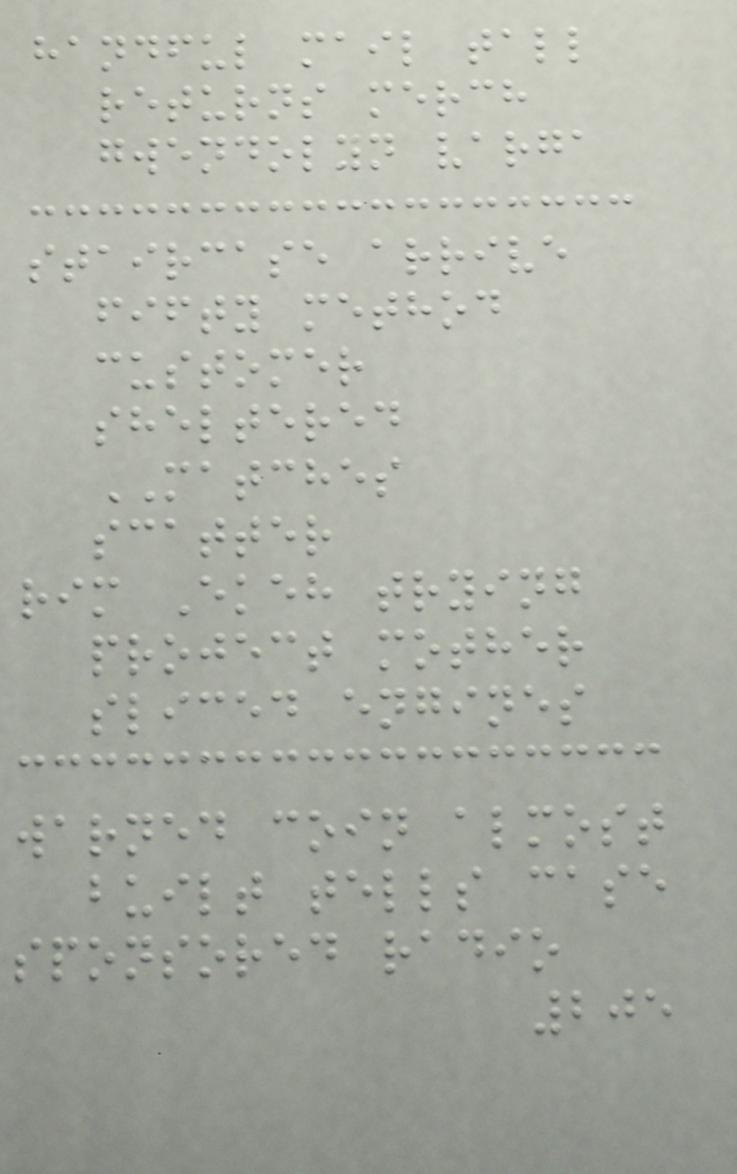handful mail tall
returns merch
gwendolyn varga
staircase arrive
fifty method
customer
sheltered
MATCHES
scatter
rim Ekeh trying
project mother
sliced engines
warned coin almost
built tells case
sponsored radio
205
